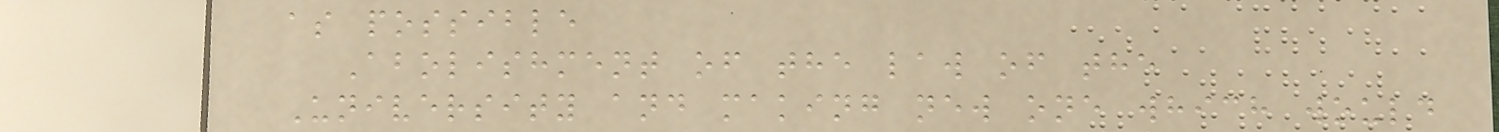as possible
Abolishment of the law of the
University and making new one which would
